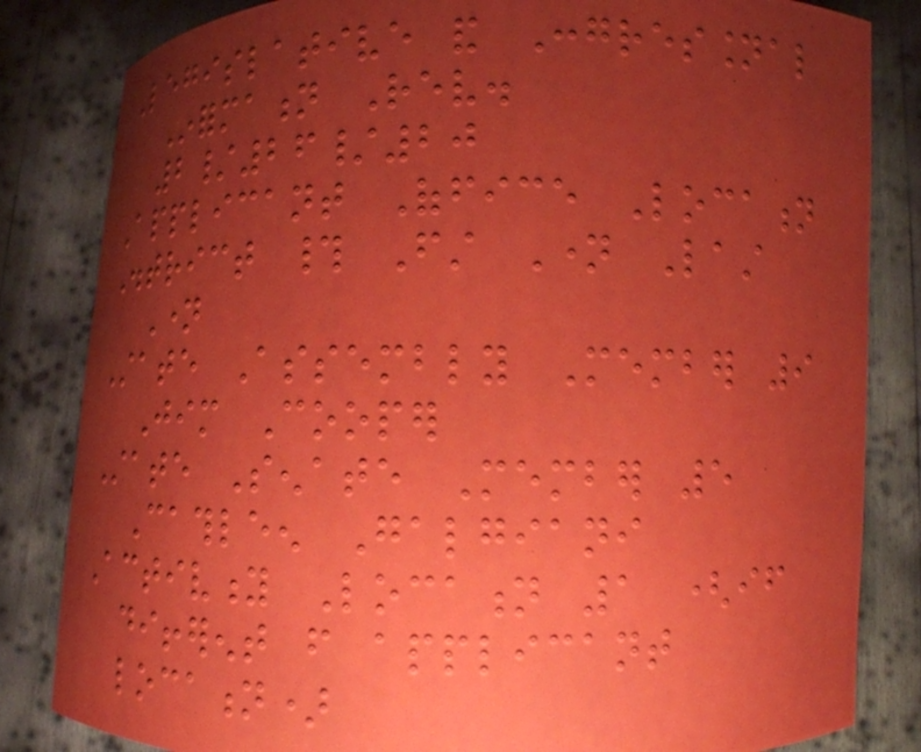Legislative and Congressional
Information Rev.
2/26/20
Applicant Office Location
District # First Name Last
Name
State Assembly Member 9
Jim Cooper
State Senate Member 5
Cathleen Galgiani
Activity Location 1 (if
different from applicant
location)
